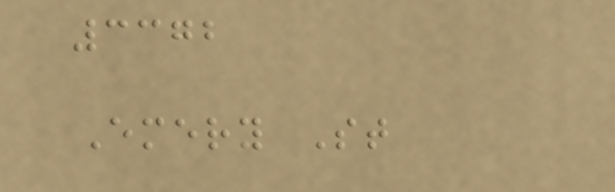3372
Emery St
